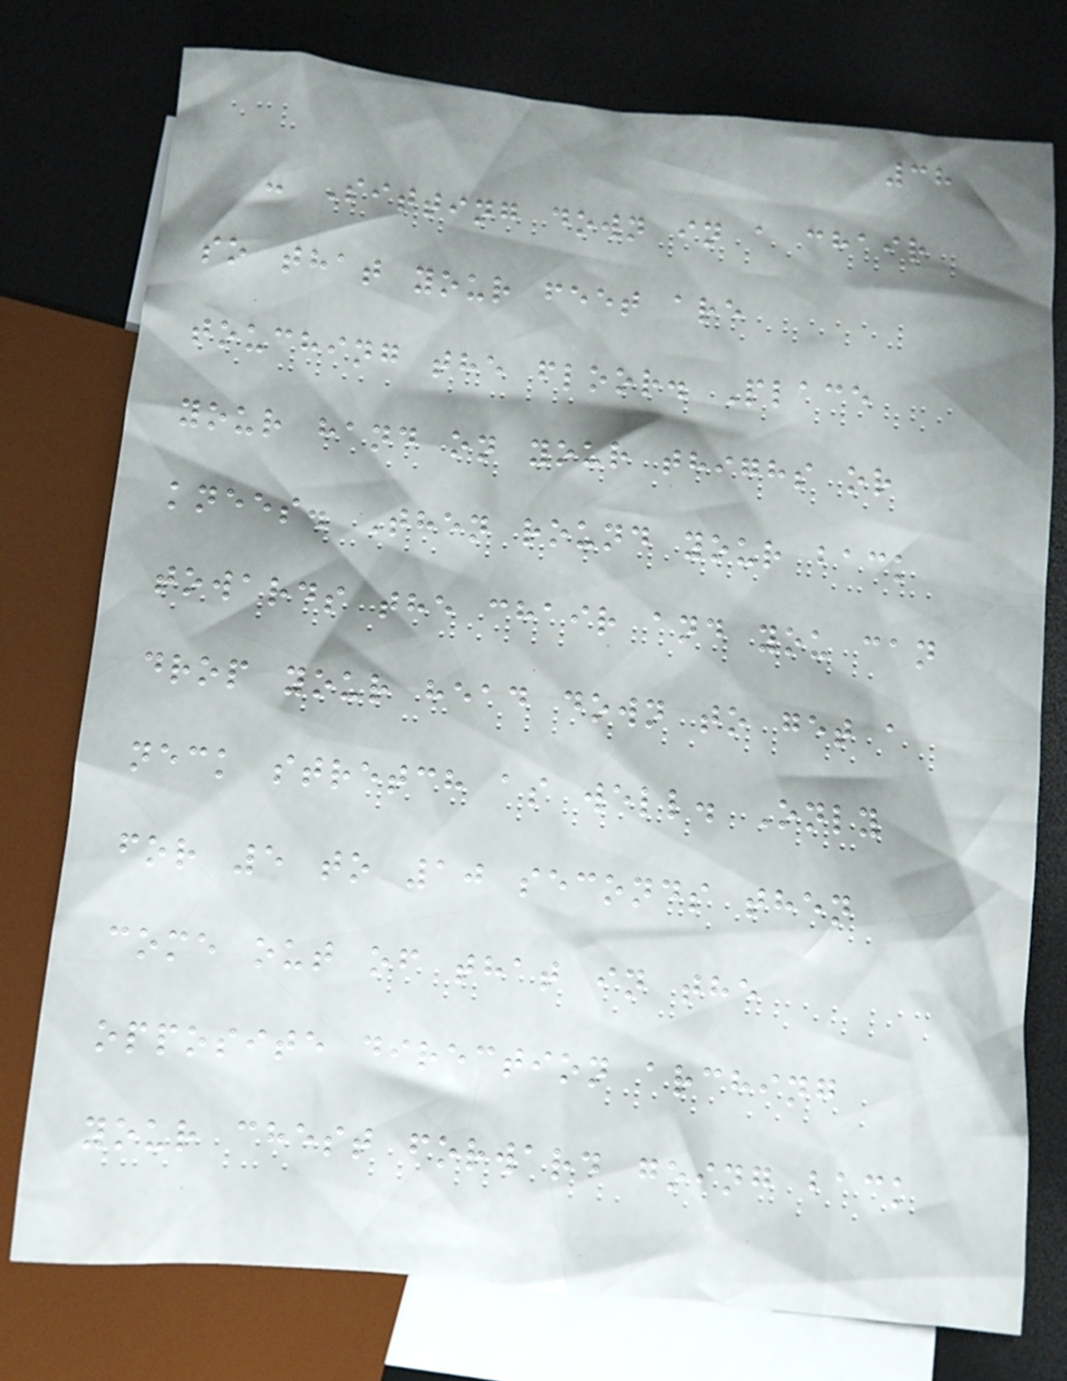38
- Sitting down in a chair
so that your feet are
touching the floor. Place
your hand on your thighs or
knees. Then round your back
towards the chair and you can
drop your head down to get a
neck stretch as well. Only
for 5 to 10 seconds then
come out of that in the
opposite direction arching
your chest forward going back
